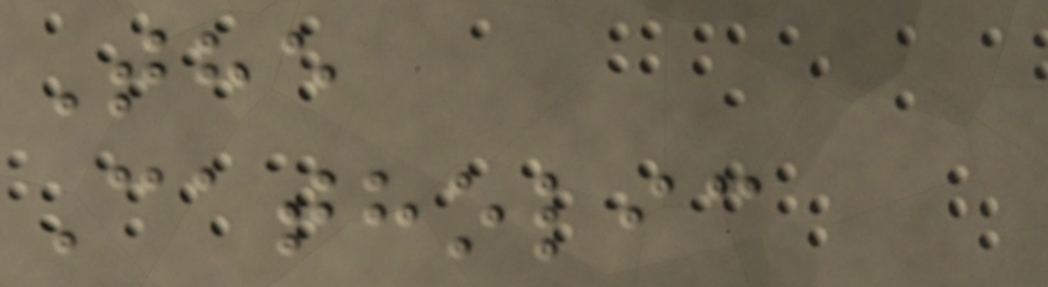The
Catholic
